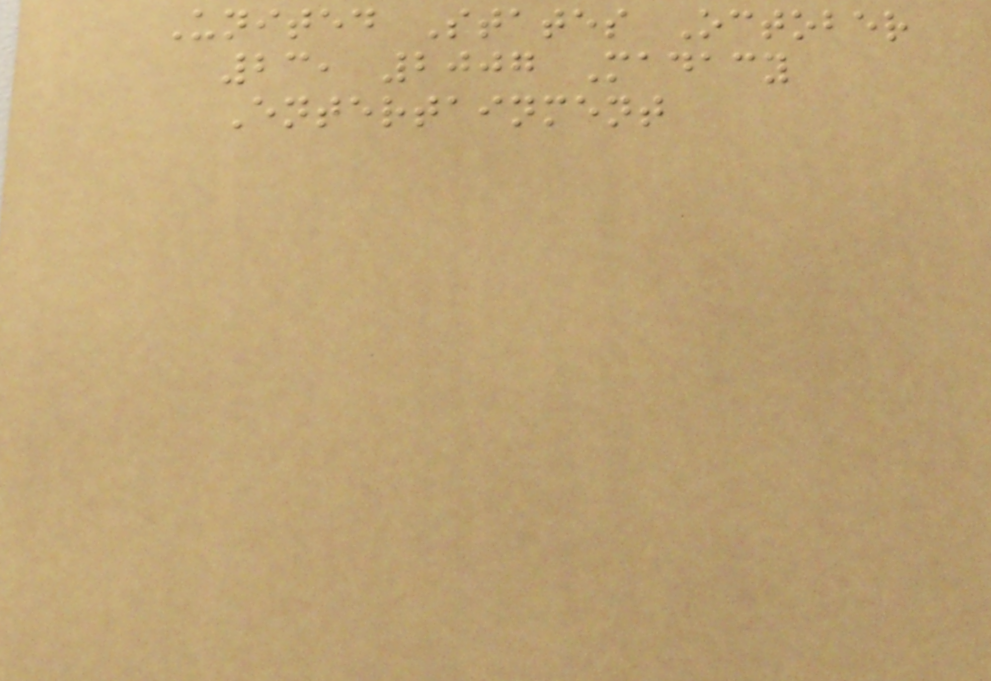United States October
23, 2007 Madacy
Entertainment
